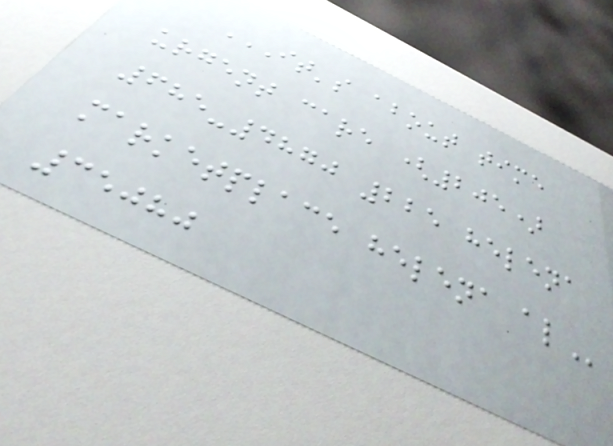IT'S ABOUT TIME
URGENT CARE (205)
685-4870 225 HELENA
MARKETPLACE HELENA AL
35080
